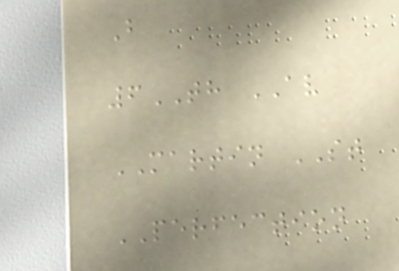B
6TH AV
MARTIN ST
PERFECTION
